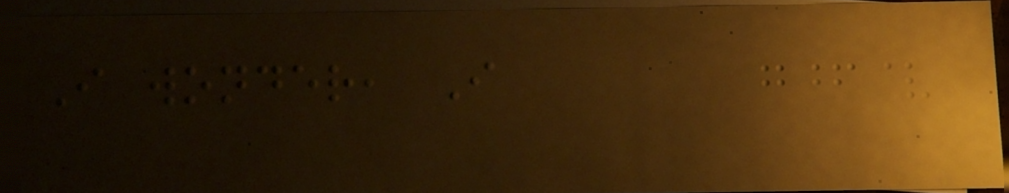I wonder, I
